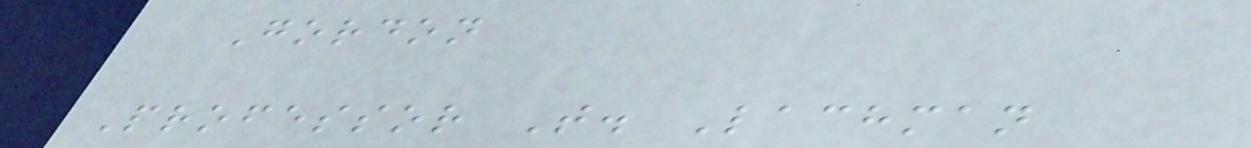Gordon
Professor T. Lachman
